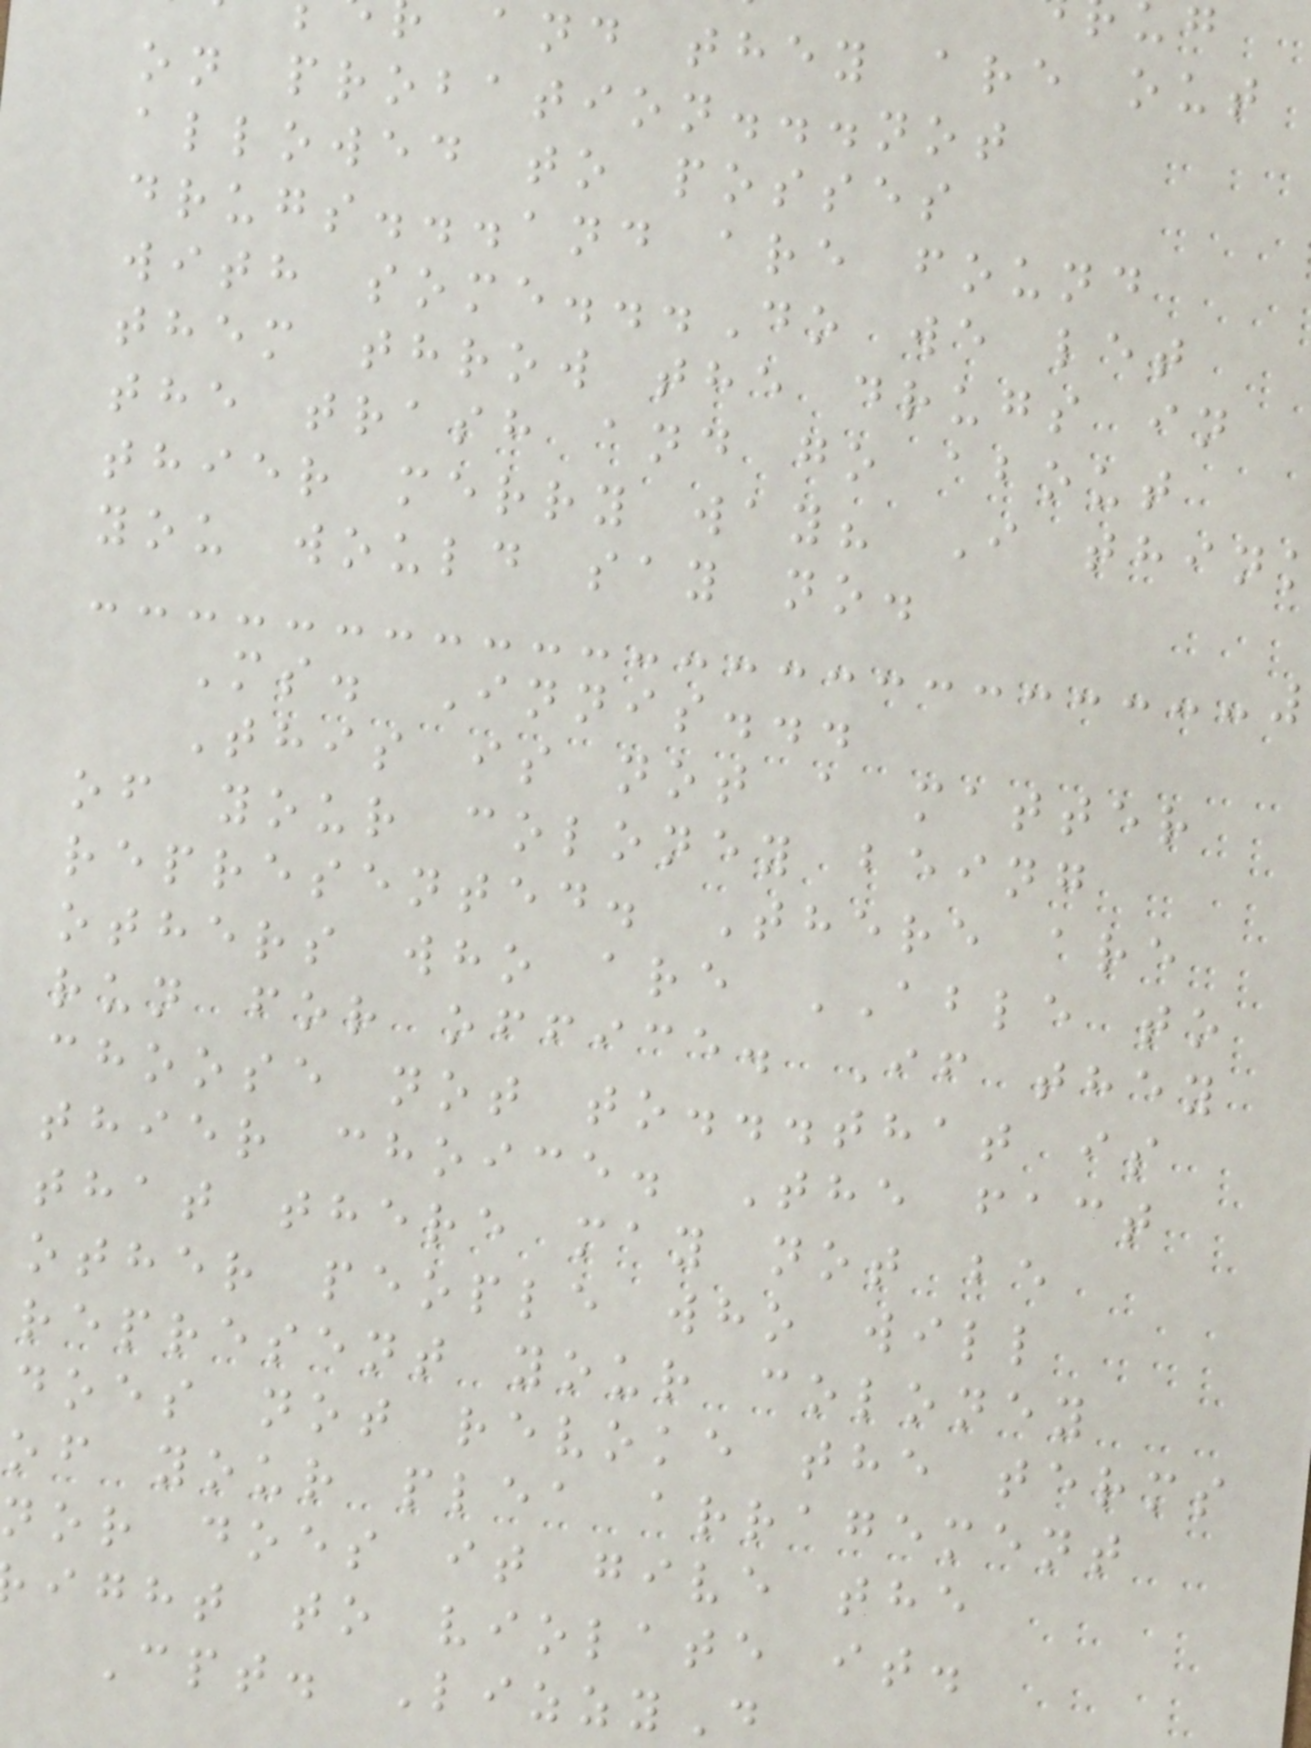and they are out
on probation...not
allowed to posses
drugs...and are found
with some...Do we let
them throw the drugs in
the trash and go about
thier merry way? I thin
you would say no.
Ms. Innis...
This is not a matter
of your coloney being
represented. There are
others who are ABLE to
run for office. If they
choose not to...that is
thier choice. The fact
that there may not be
other people who will
represent your coloney
does not revoke the terms
of your plea arragement
nor does it give the
ight to violate it.
Cpt. LizzyD
